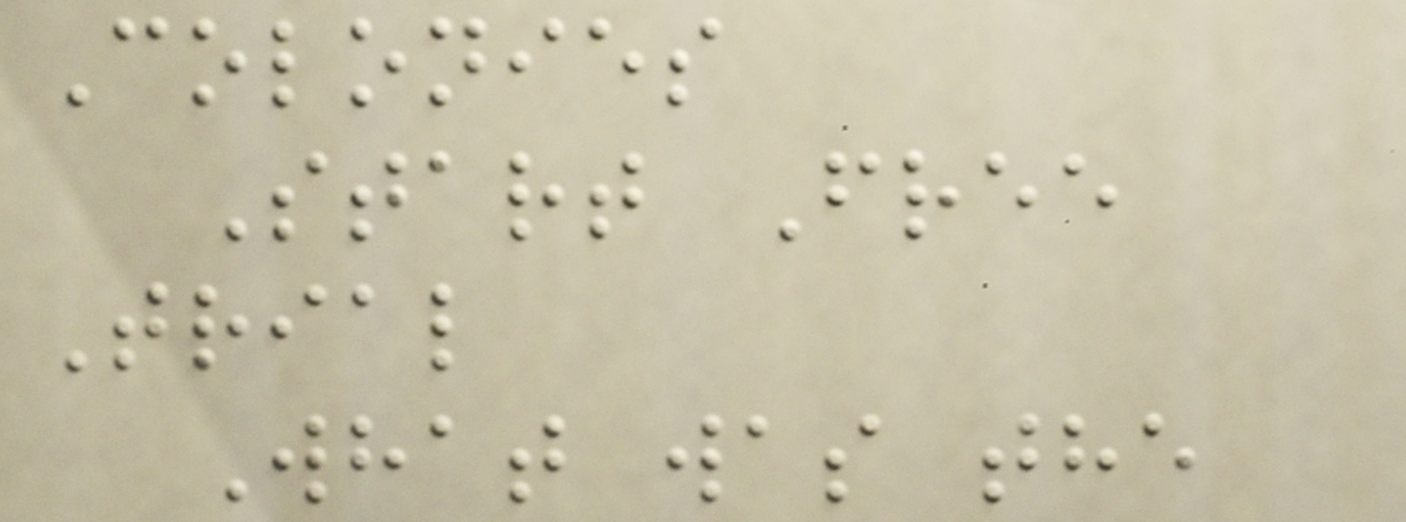Colonies
Start Free
Trial
What was the
